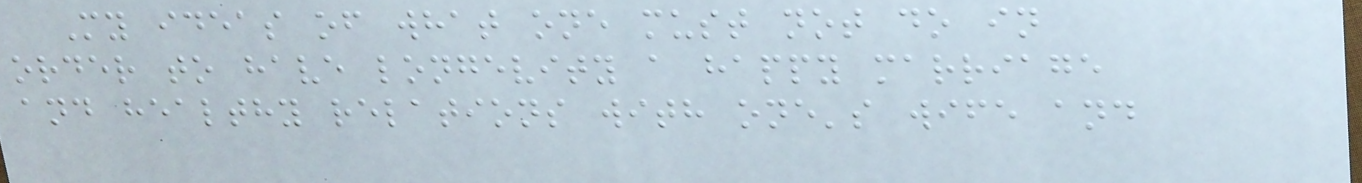My ideas of what one must not do in
order to have longevity a happy marriage
and healthy relations with one's wife and
